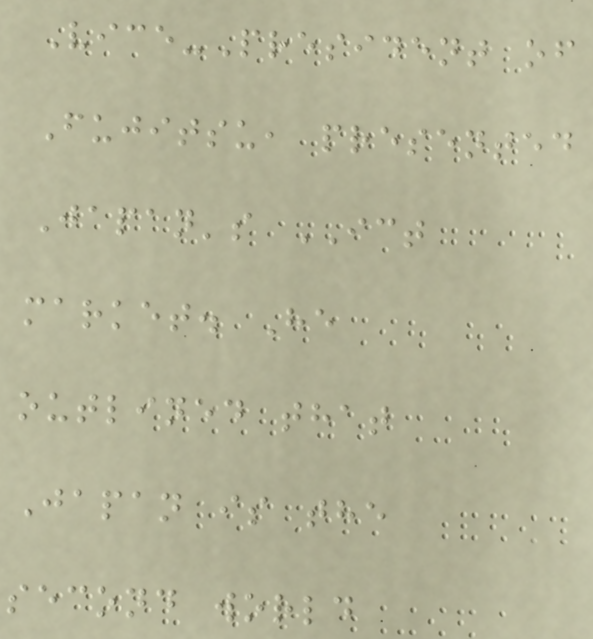Vice-President of
Fujitsu, presented
Japan's ICT
market. He
outlined that
Japan is the
second world
